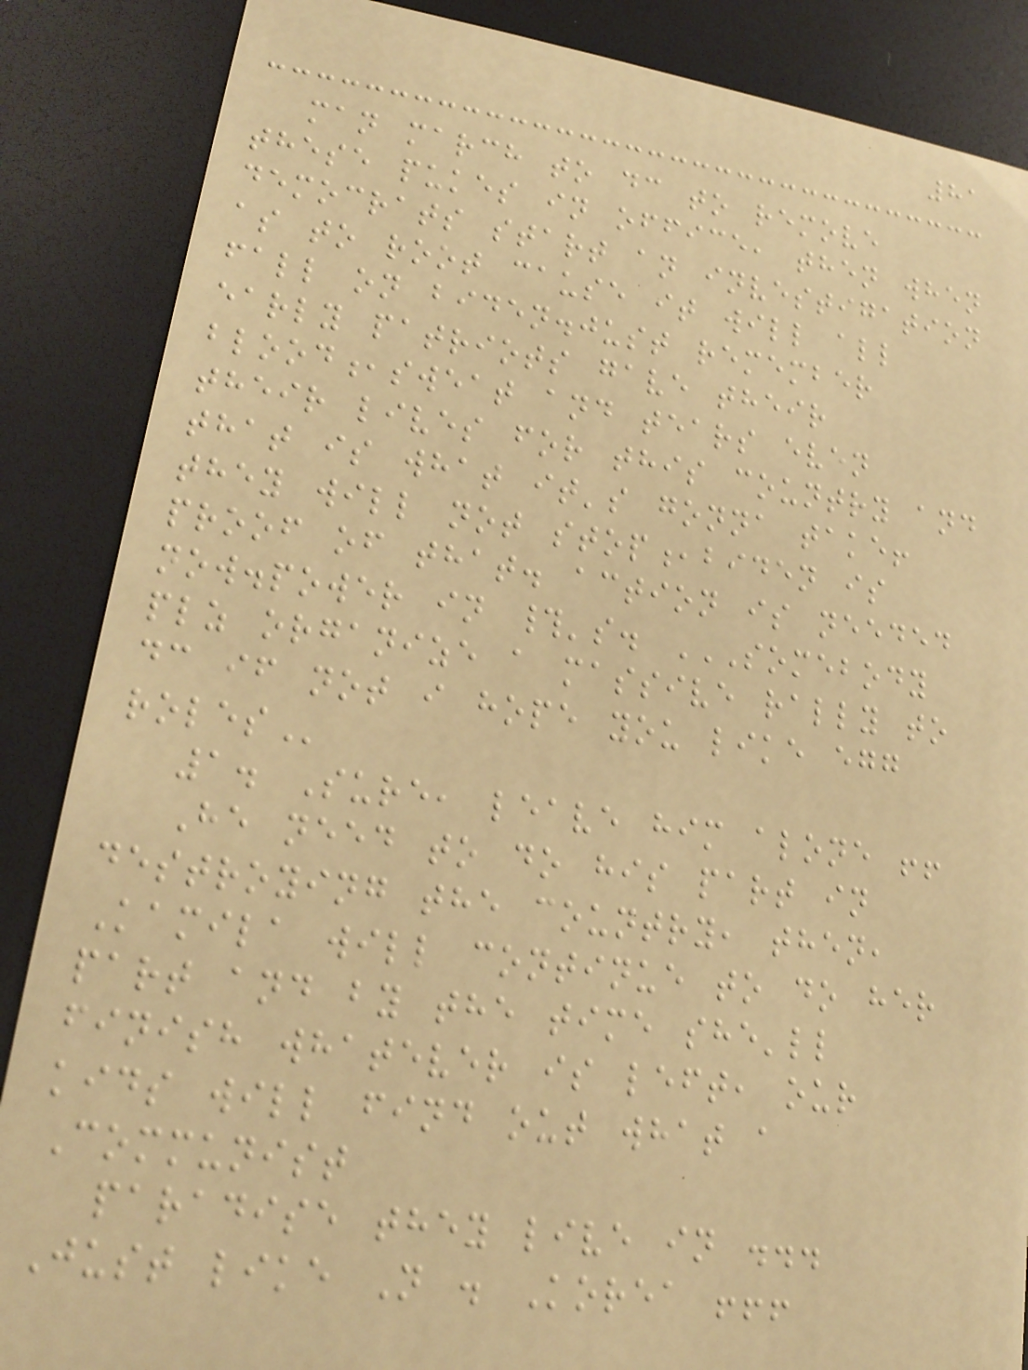81
man march to dc to remove
these pukes in office, then when
democrats start an investigation
as to root cause it will all
fall on biden.just remember
early patriots gave their
blood,sweat and tears even
their lives for this country and
that is what it's gonna take!
they will not stop,biden is
proof of that. action is needed
now.power in #'s. SOMEBODY
PLZ ORGANIZE A MASSIVE RALLY TO
DC IF NOT I HOPE YOU LIKE EGG
ROLES
1. Sure, leave him alone !!
He need to do his part in
destroying the country, then,
Kamila will continue to do her
part and by the time she'll
finish whatever is left, our
kids will find out what a
Communist
paradise they live in ...
Just like N . Korea !!!
